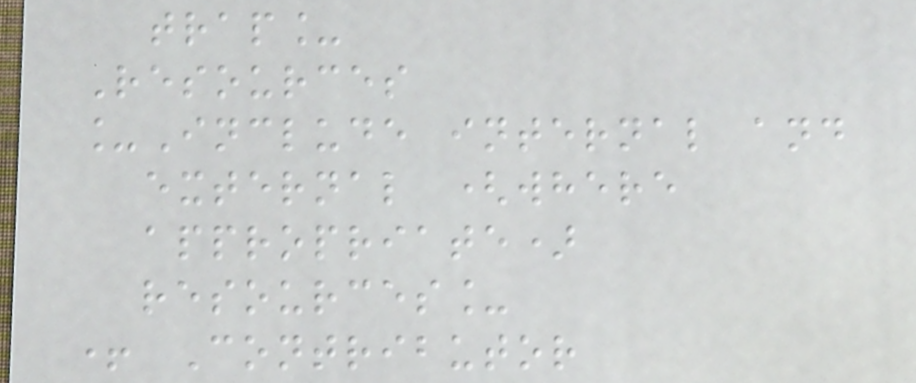trap_
Resources
_Include internal and
external (where
appropriate)
resources_
+ Contributor
